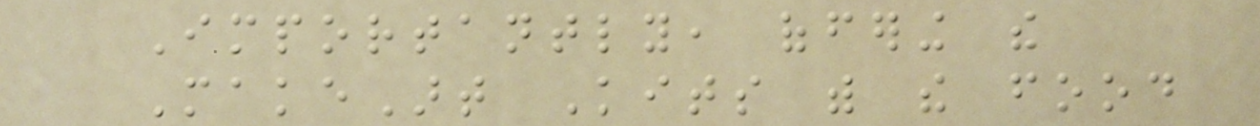Importantly, offering the
MakeArt Kits with the food
